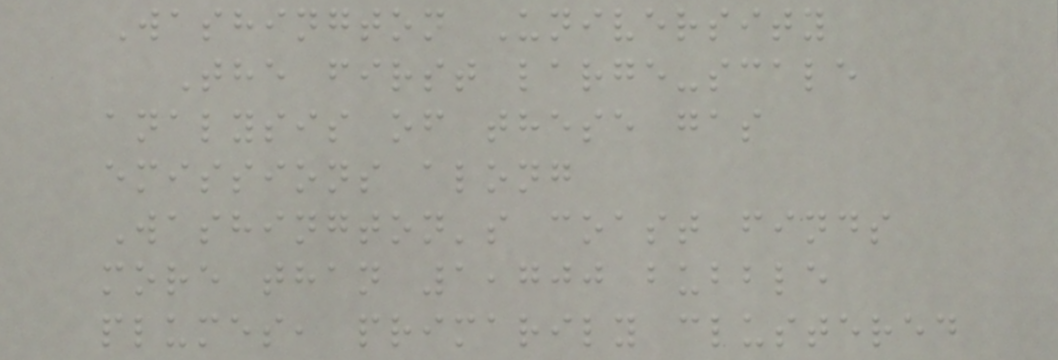Washington University
The first large-scale
analysis of these gas
emissions along
Washington's coast finds
more than 1,700 bubble
plumes, primarily clustered
